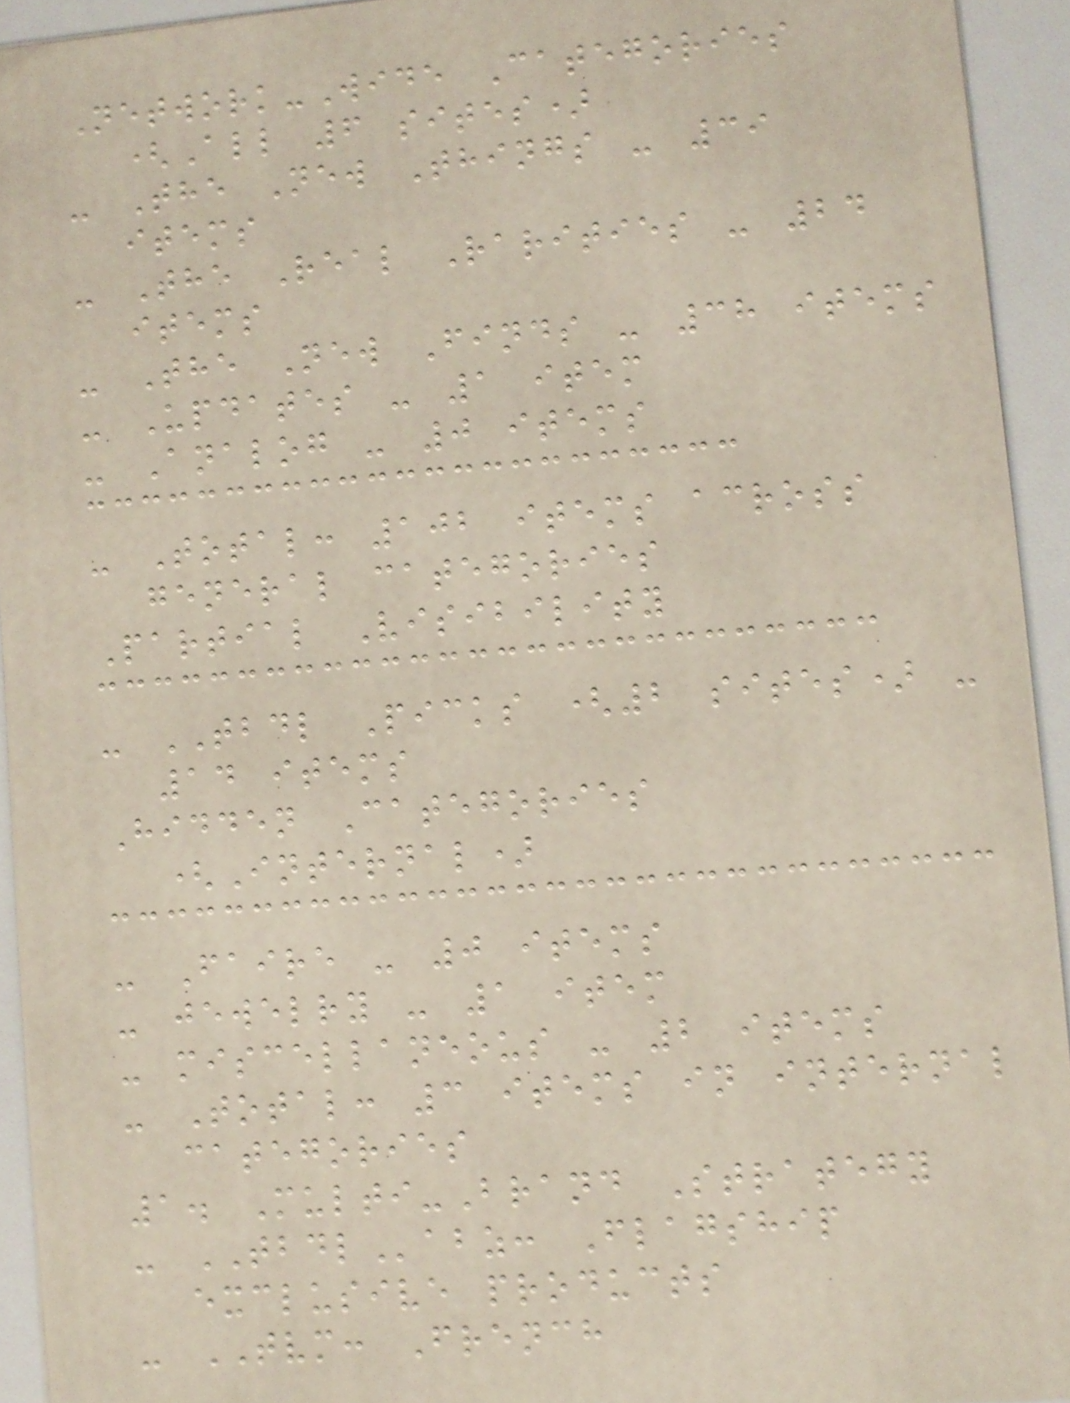Network-Wide Categories
(All 6 sites)
- The New Things - 39
items
- The Real Rarities - 24
items
- The New Finds - 38 items
- Updates - 1 item
- Analog - 0 items
- Total: 102 items across
general categories
Partial Visibility
- TBDL Picks (2 sites) -
14 items
Hidden Categories
(Internal)
- Faire - 0 items
- jewelry - 1 item
- miscellaneous - 2 items
- Total: 3 items in internal
categories
1. Multi-Brand Strategy
- TBDLabz: Flagship
exclusive products
- TVM: French
